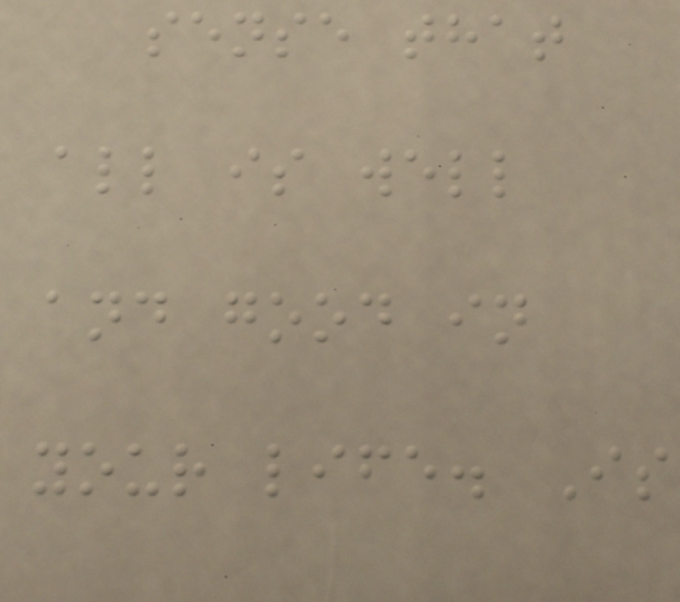sense that
all is well
and good in
your life. Is
